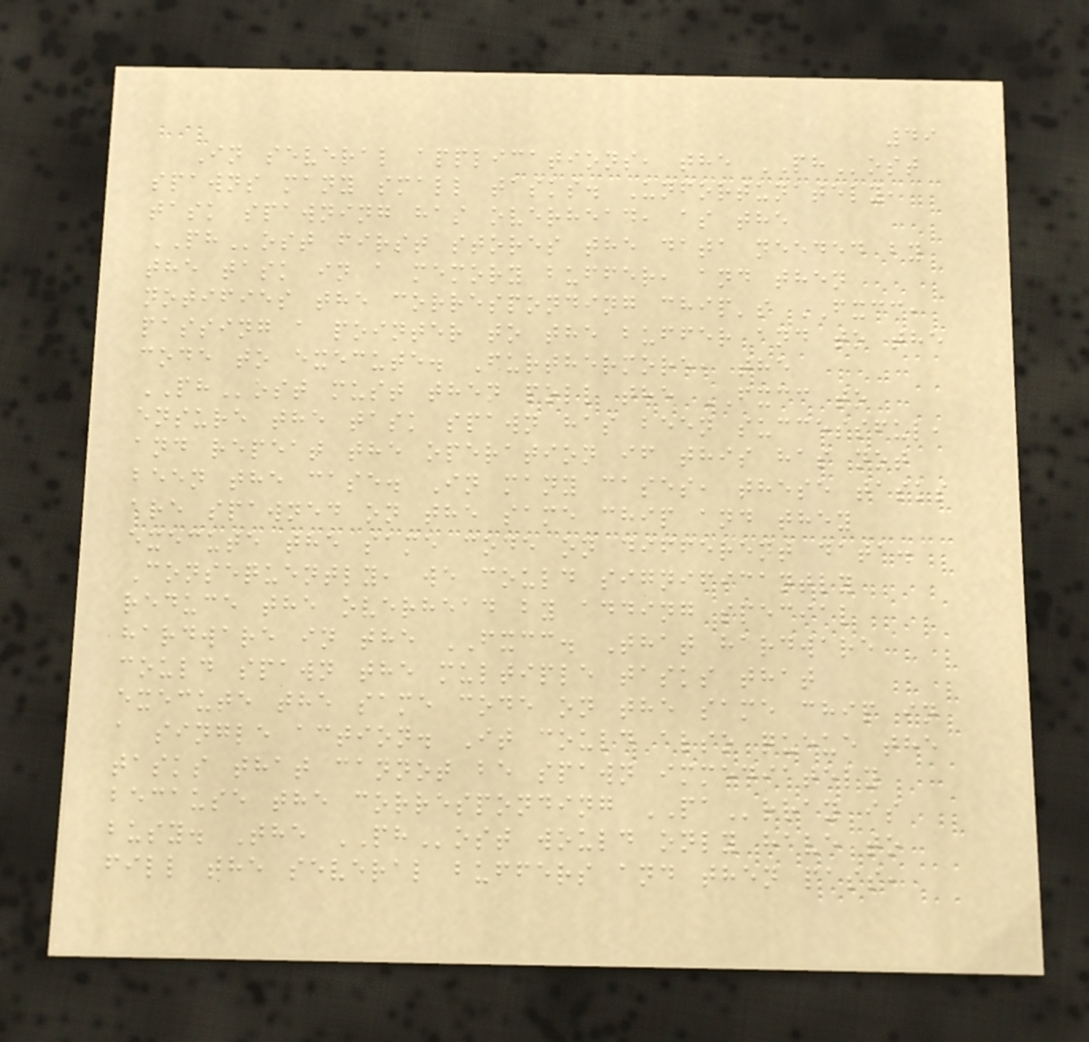49
In several applications, the PHost
spawns many small tasks. Unfortunately,
task spawning has overhead, as the
PHost first stores the data needed by
the task in a memory buffer, and then
notifies the corresponding chip's FXCC,
passing a pointer to the buffer and to the
code to execute. Furthermore, the
PHost must then poll the FXCC to
ensure the task spawn has been successful,
and repeat the operation if this has not
been the case. In many cases, these tasks
are spawned on the same chip and they
execute the same code on different data.
Consequently, we could significantly
reduce the overhead by adding special
hardware in the FXCC. That hardware
could spawn the multiple tasks that
execute the same code on the same chip in
a single action. It could also queue the
tasks that cannot be spawn immediately
because the corresponding PArray is
busy. The PHost would only have to
fill the several buffers and then pass,
